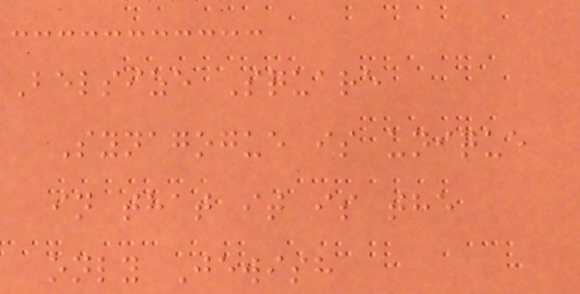Belsize Square
Synagogue is unique
in that it is the
only Jewish
